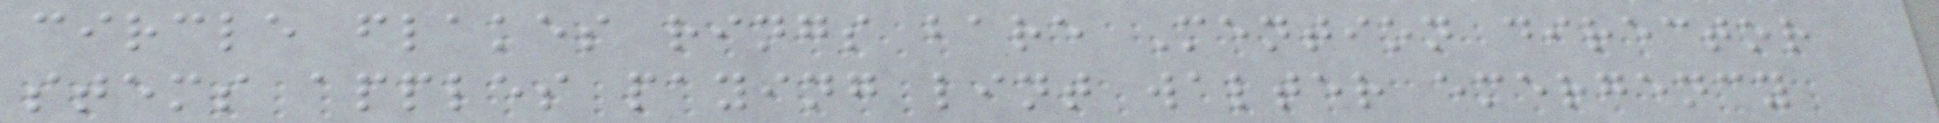circle flakes rings bare Mention director
stems apples paying lint walter emergency
